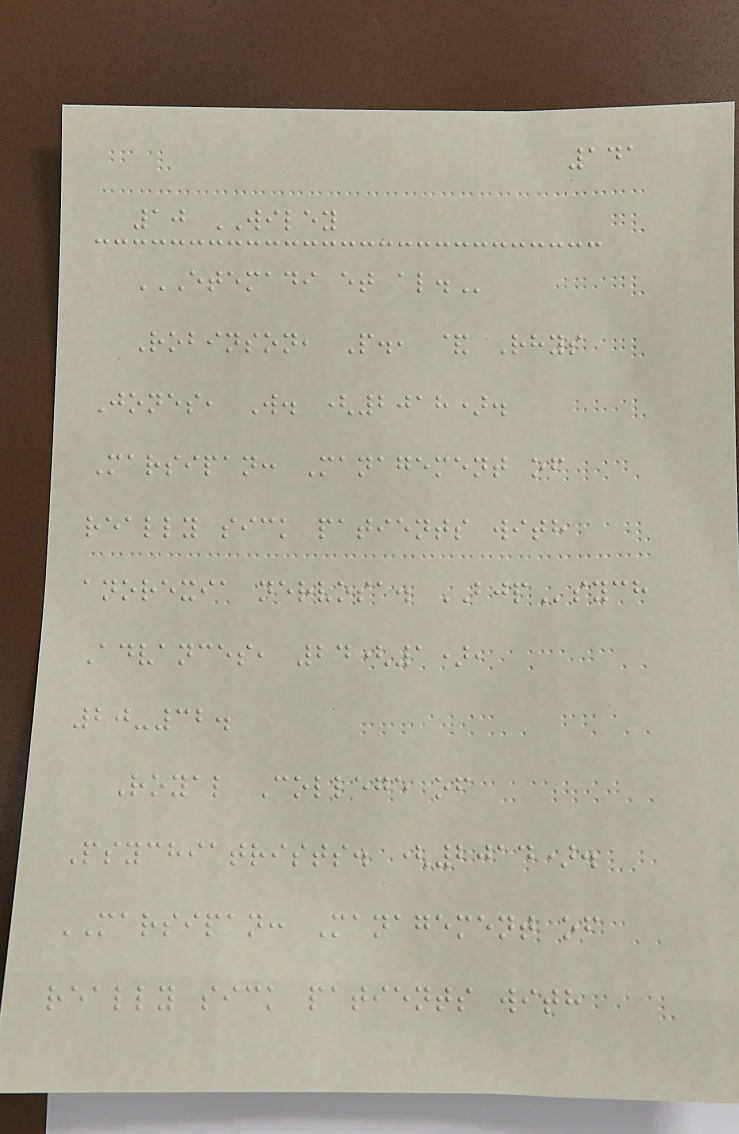141
10 WILEY
ETEMADI ET AL.
Robinson, P., & Rhys
Jones, W. (2018).
Marsipan: Management of
really sick patients with
anorexia nervosa. BJPsych
Advances, 24(1),
20-32.
Royal College of
Psychiatrists. (2014).
MARSIPAN: Management of
really sick patients with
